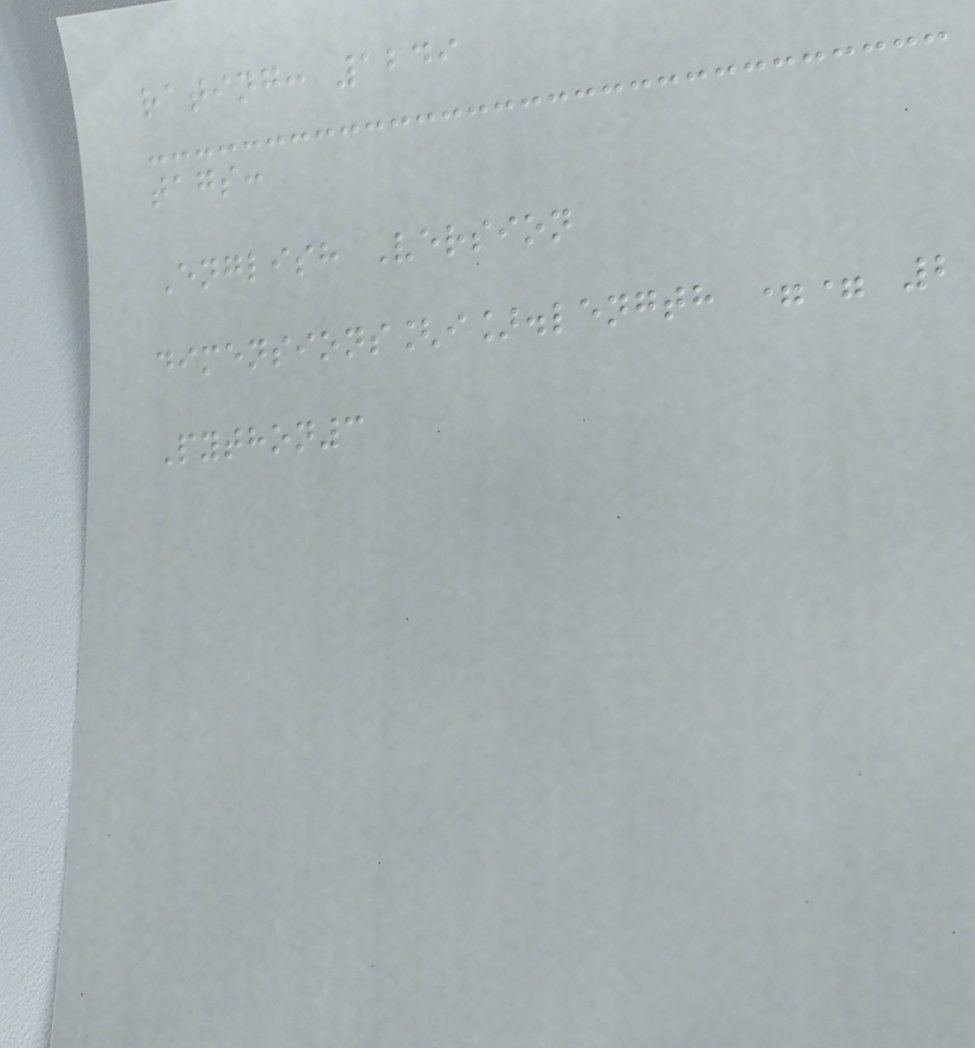rating: 1249
tags:
English Version
dimensions[i].length == 2
Python3
